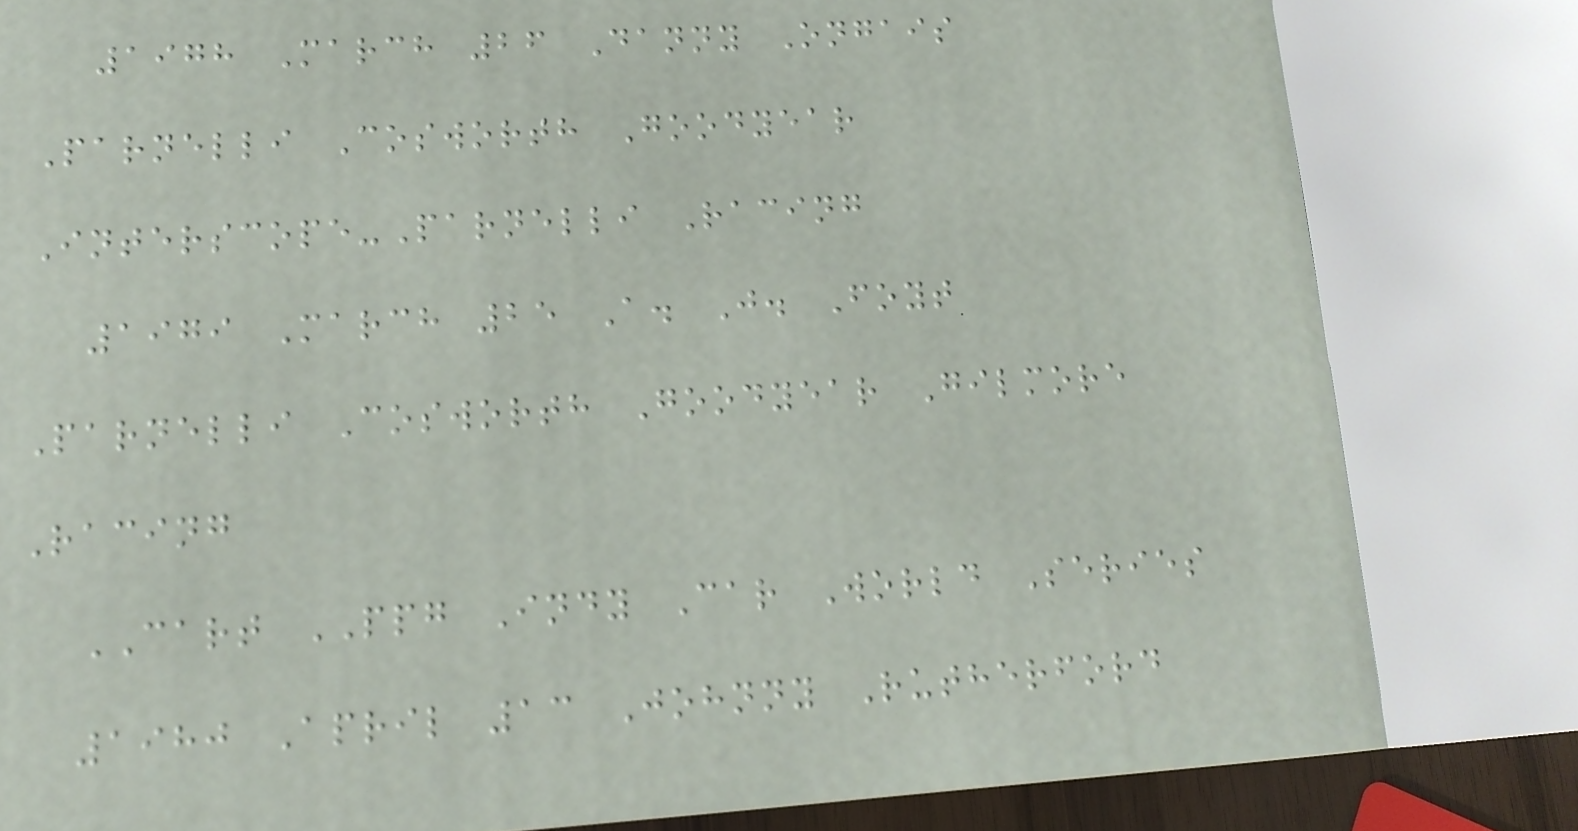1978 March 26 Danny Ongais
Parnelli Cosworth Goodyear
Interscope-Parnelli Racing
1979 March 25 A. J. Foyt
Parnelli Cosworth Goodyear Gilmore
Racing
CART PPG Indy Car World Series
1980 April 13 Johnny Rutherford
